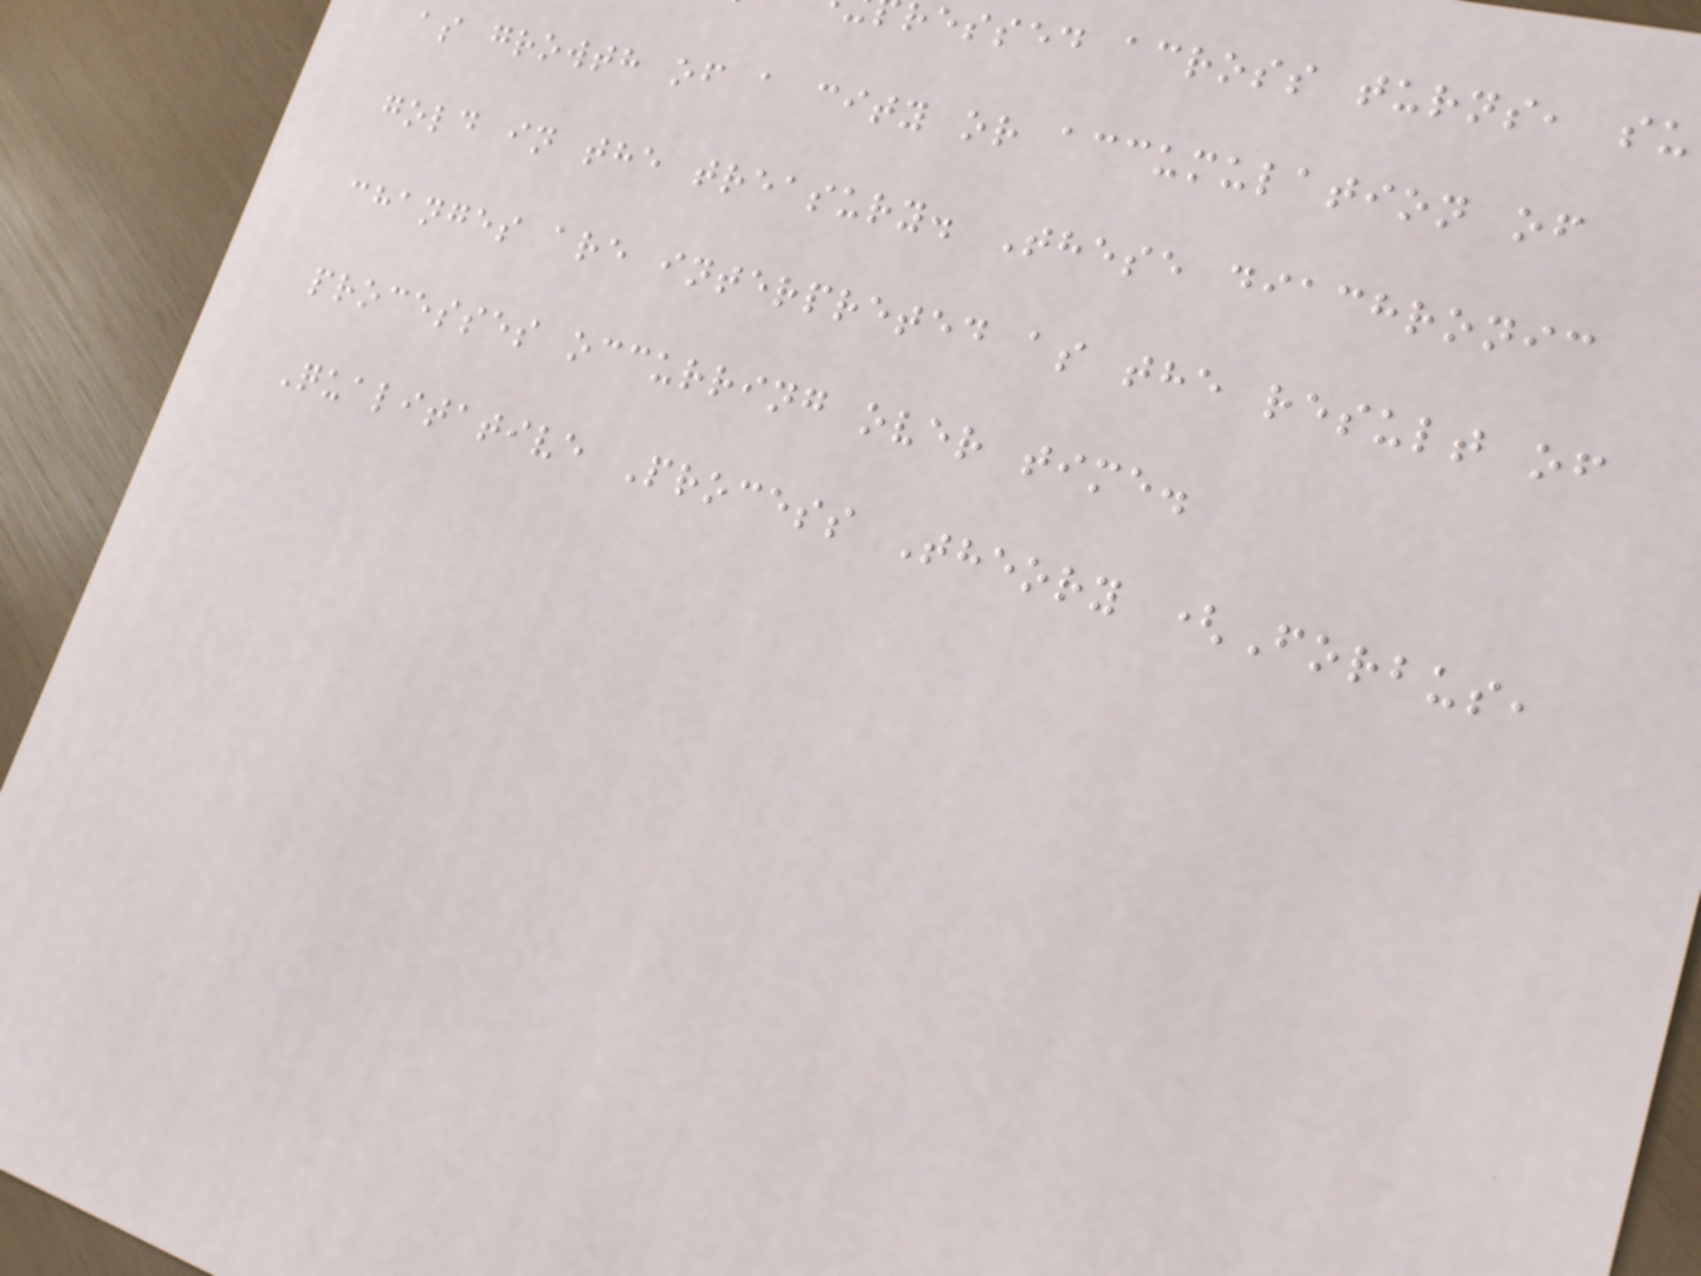ressed across turns, su
as growth of a city or accumulation of
gold in the treasury. These diachronic
changes are interpreted as the result of
processes occurring over time.
Qualitative Process Theory (Forbus,
